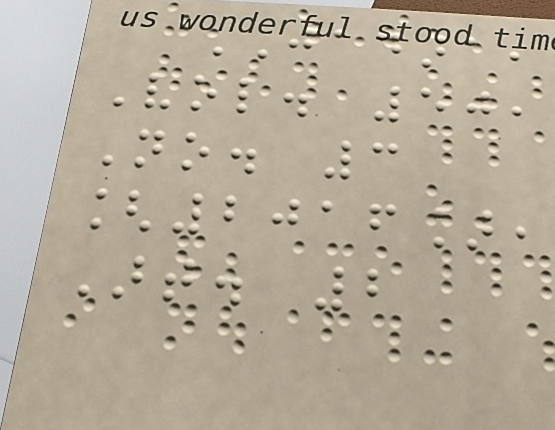JADARA,
Vol. 50,
No. 3
[2016],
Art. 2
